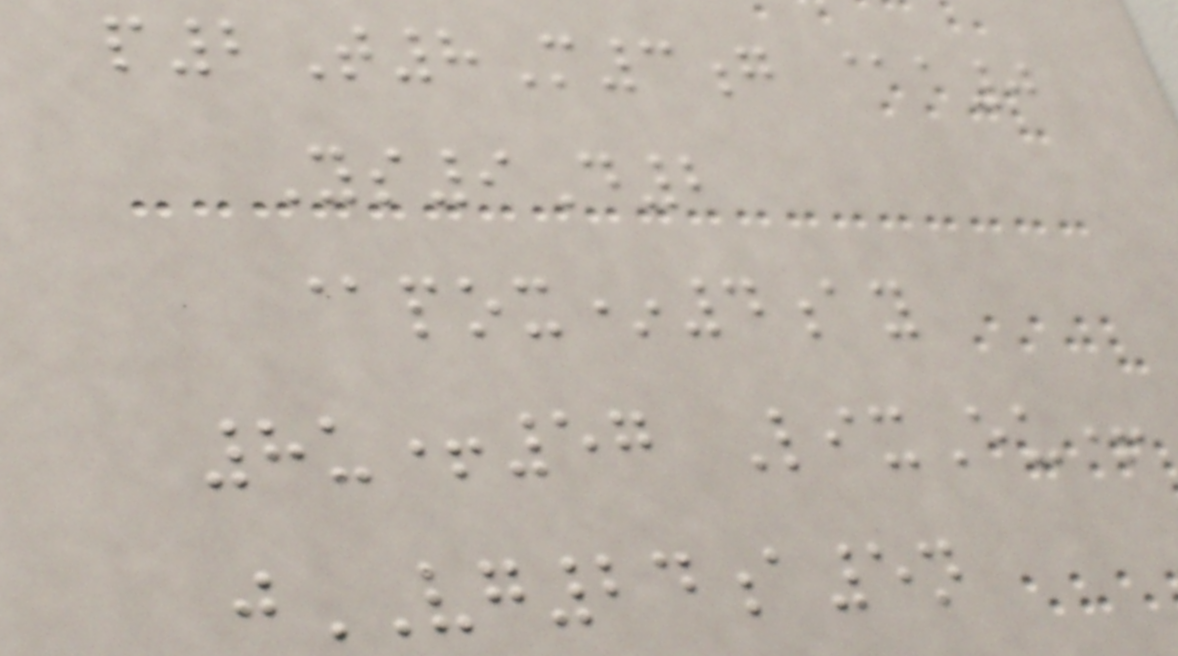p2T8M3g @a0
Ys9D2
@pox*4ay
8u+57 LixEu+
jVG24a5n
